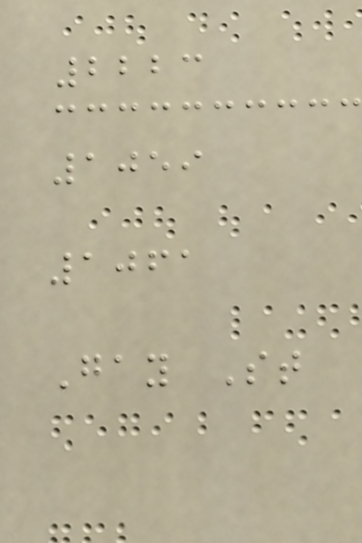2223
1059
1061
Gay St
